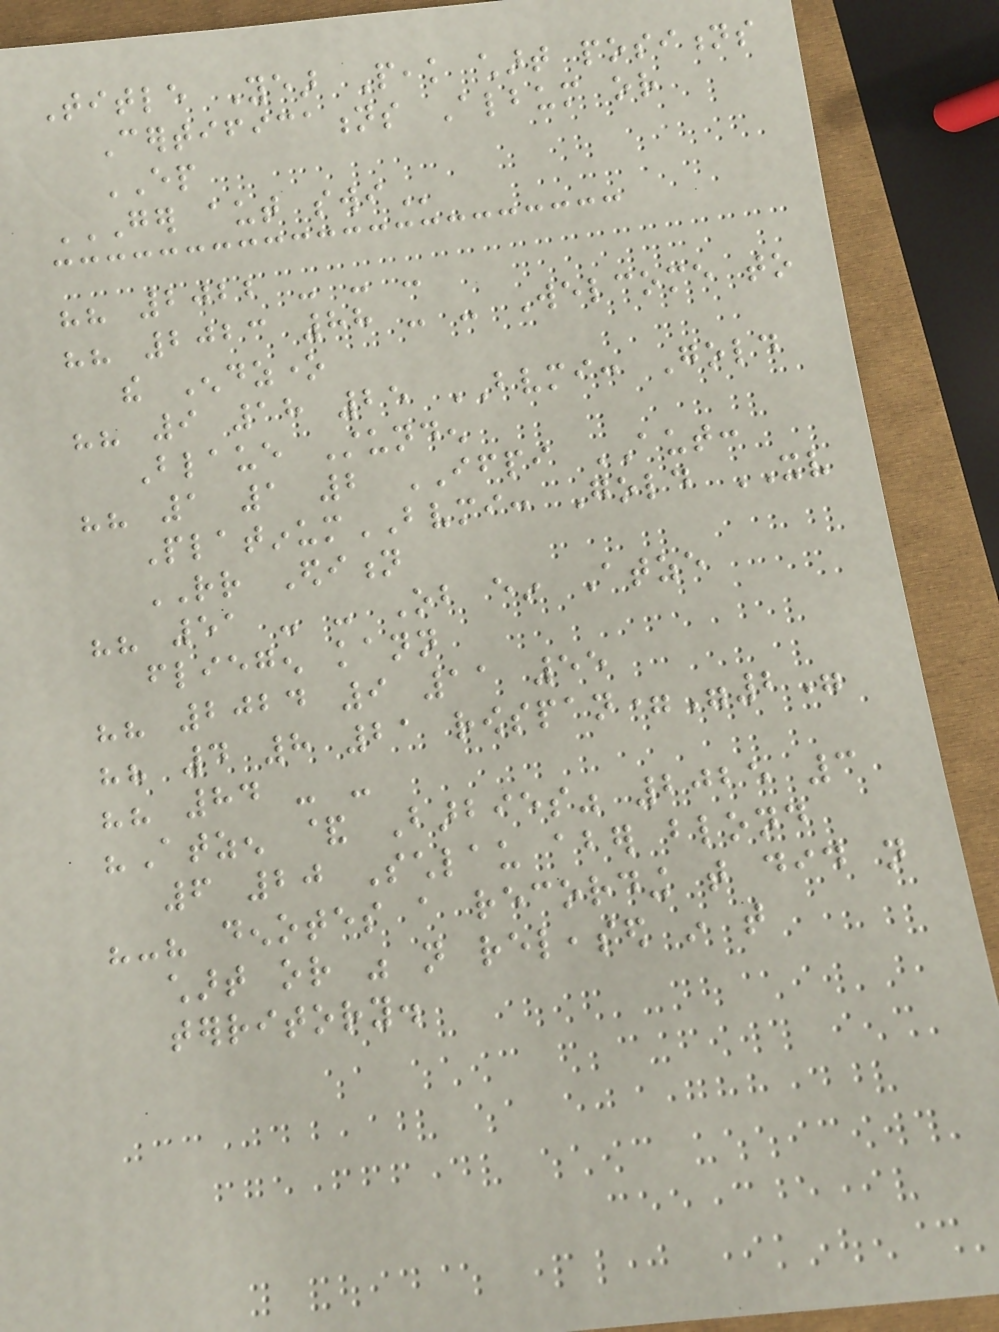Title Year Peak chart positions
Certifications Album or
EP
GER AUT SWI
"" 2022 - - -
"" 2023 88 - - Welcome to
the Endzone
"" 9 18 25 BVMI: Gold
Blaue Stunden
"" 1 1 2 IFPI AUT:
PlatinumBVMI: Gold XV
RR Edition
"" 51 - - Ob ein Atze
fliegen kann
"" 2024 9 11 55
"" 4 8 21 rowspan="2"
"" 84 - -
"Atzen & Barbies" 2025 3
6 20 Schlau aber blond
"-" denotes a recording that did not
chart or was not released in that
territory.
